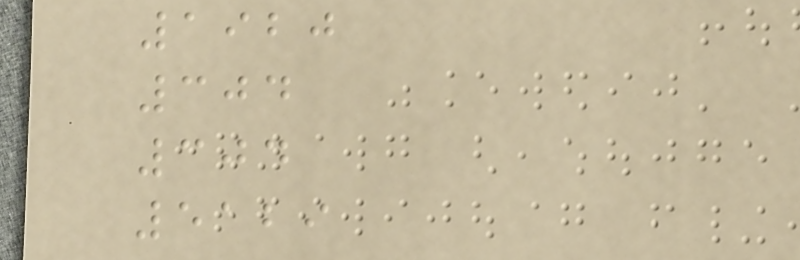1920
304
304
5129
